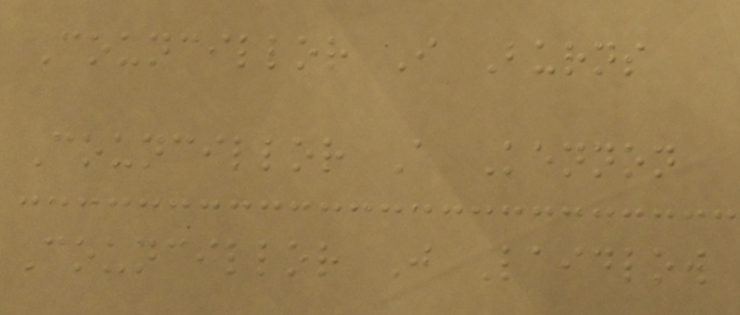Councillor I Burns
Councillor A Kennon
Councillor J Laidlow
